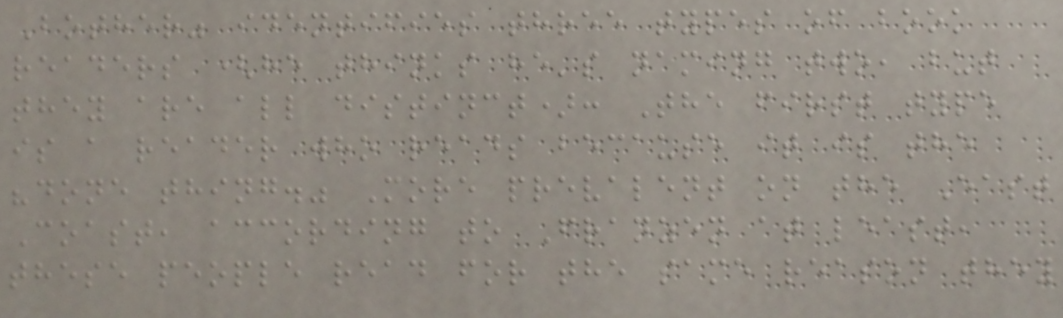Bother" identifies three types of book
readers (he thinks he's naming two, but
they are all distinct): The first type
is a reader who reads because it is the
"done thing." More prevalent on the East
Coast, according to Franzen at least,
these people read for the same reason they
